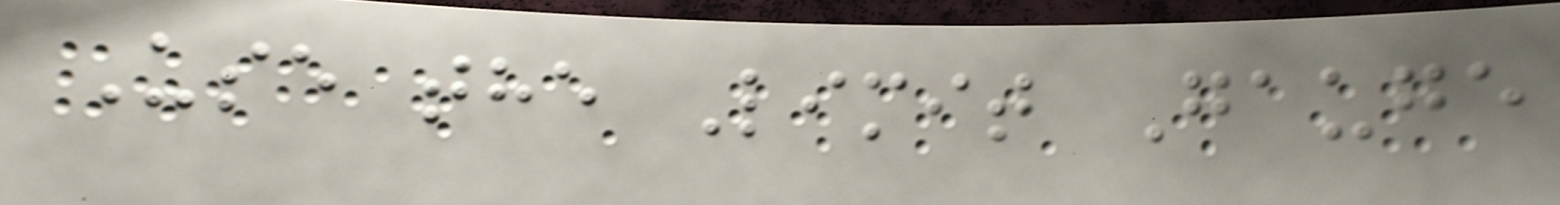Use the Limit Gauge
